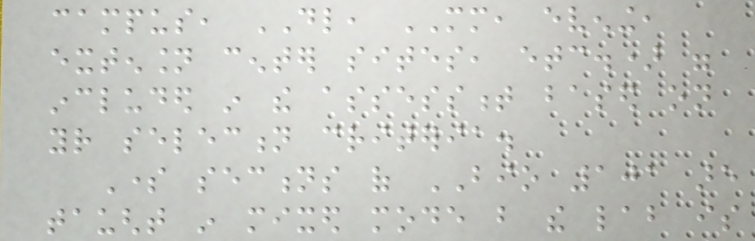campus, DL, MM, evening,
extension center sites, etc.) were
included in the assessment based on
your selection criteria.
Some sections of BIO 101 are
taught in mixed mode but the lab is
